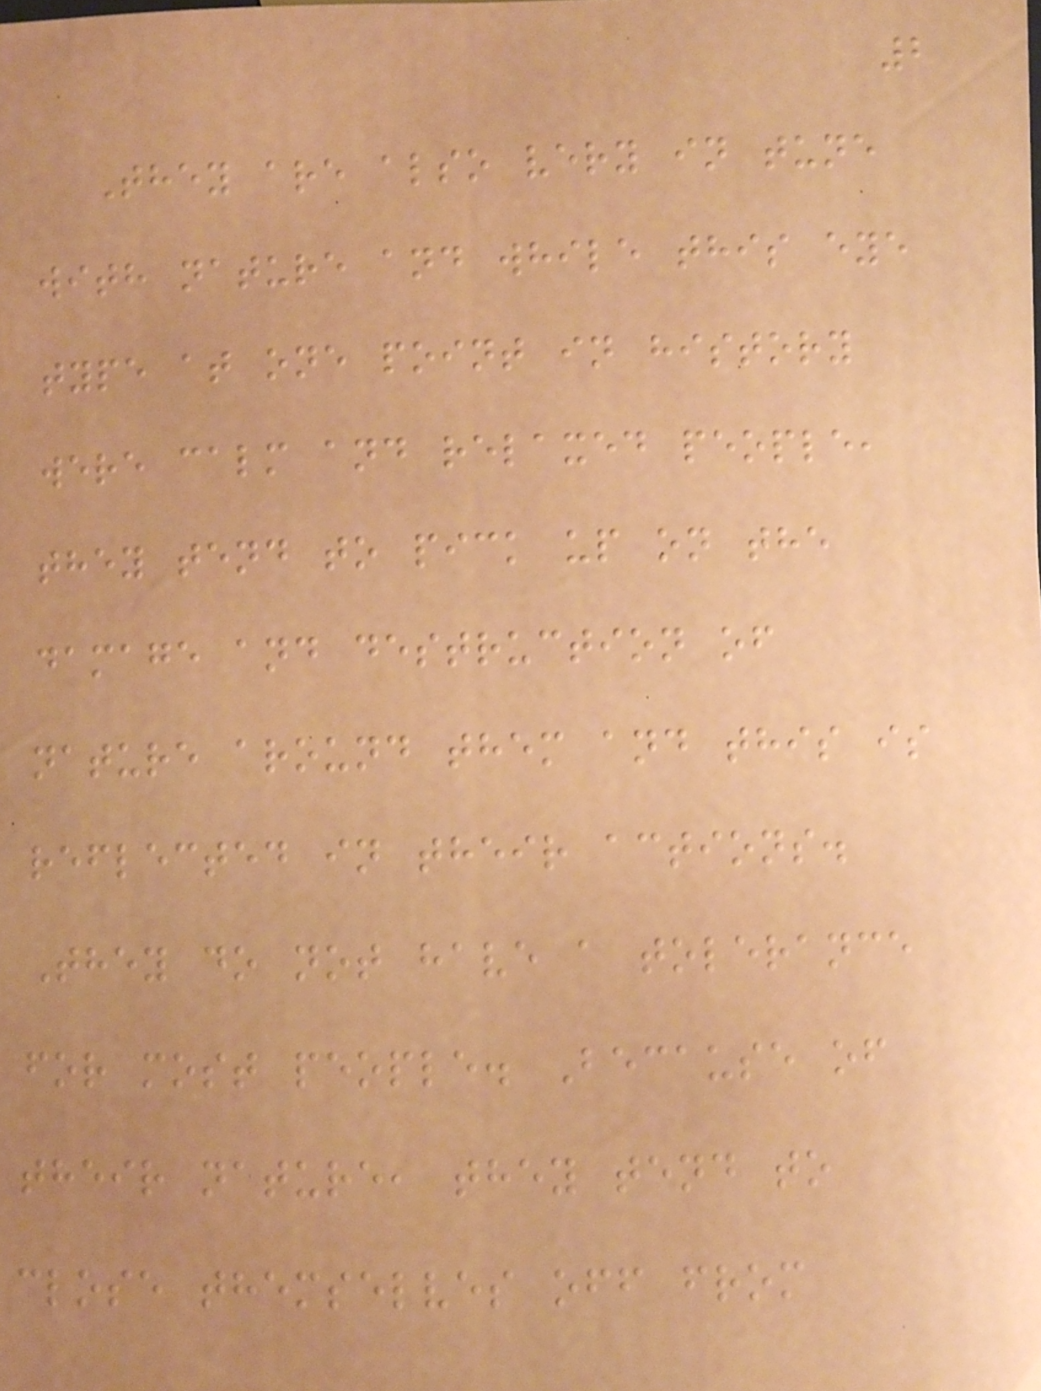2
They are also very in tune
with nature and while this eye
type at one point in history
were calm and relaxed people,
they tend to pick up on the
damage and destruction of
nature around them and this is
reflected in their actions.
They do not have a tolerance
for most people. Because of
their nature, they tend to
close themselves off from
